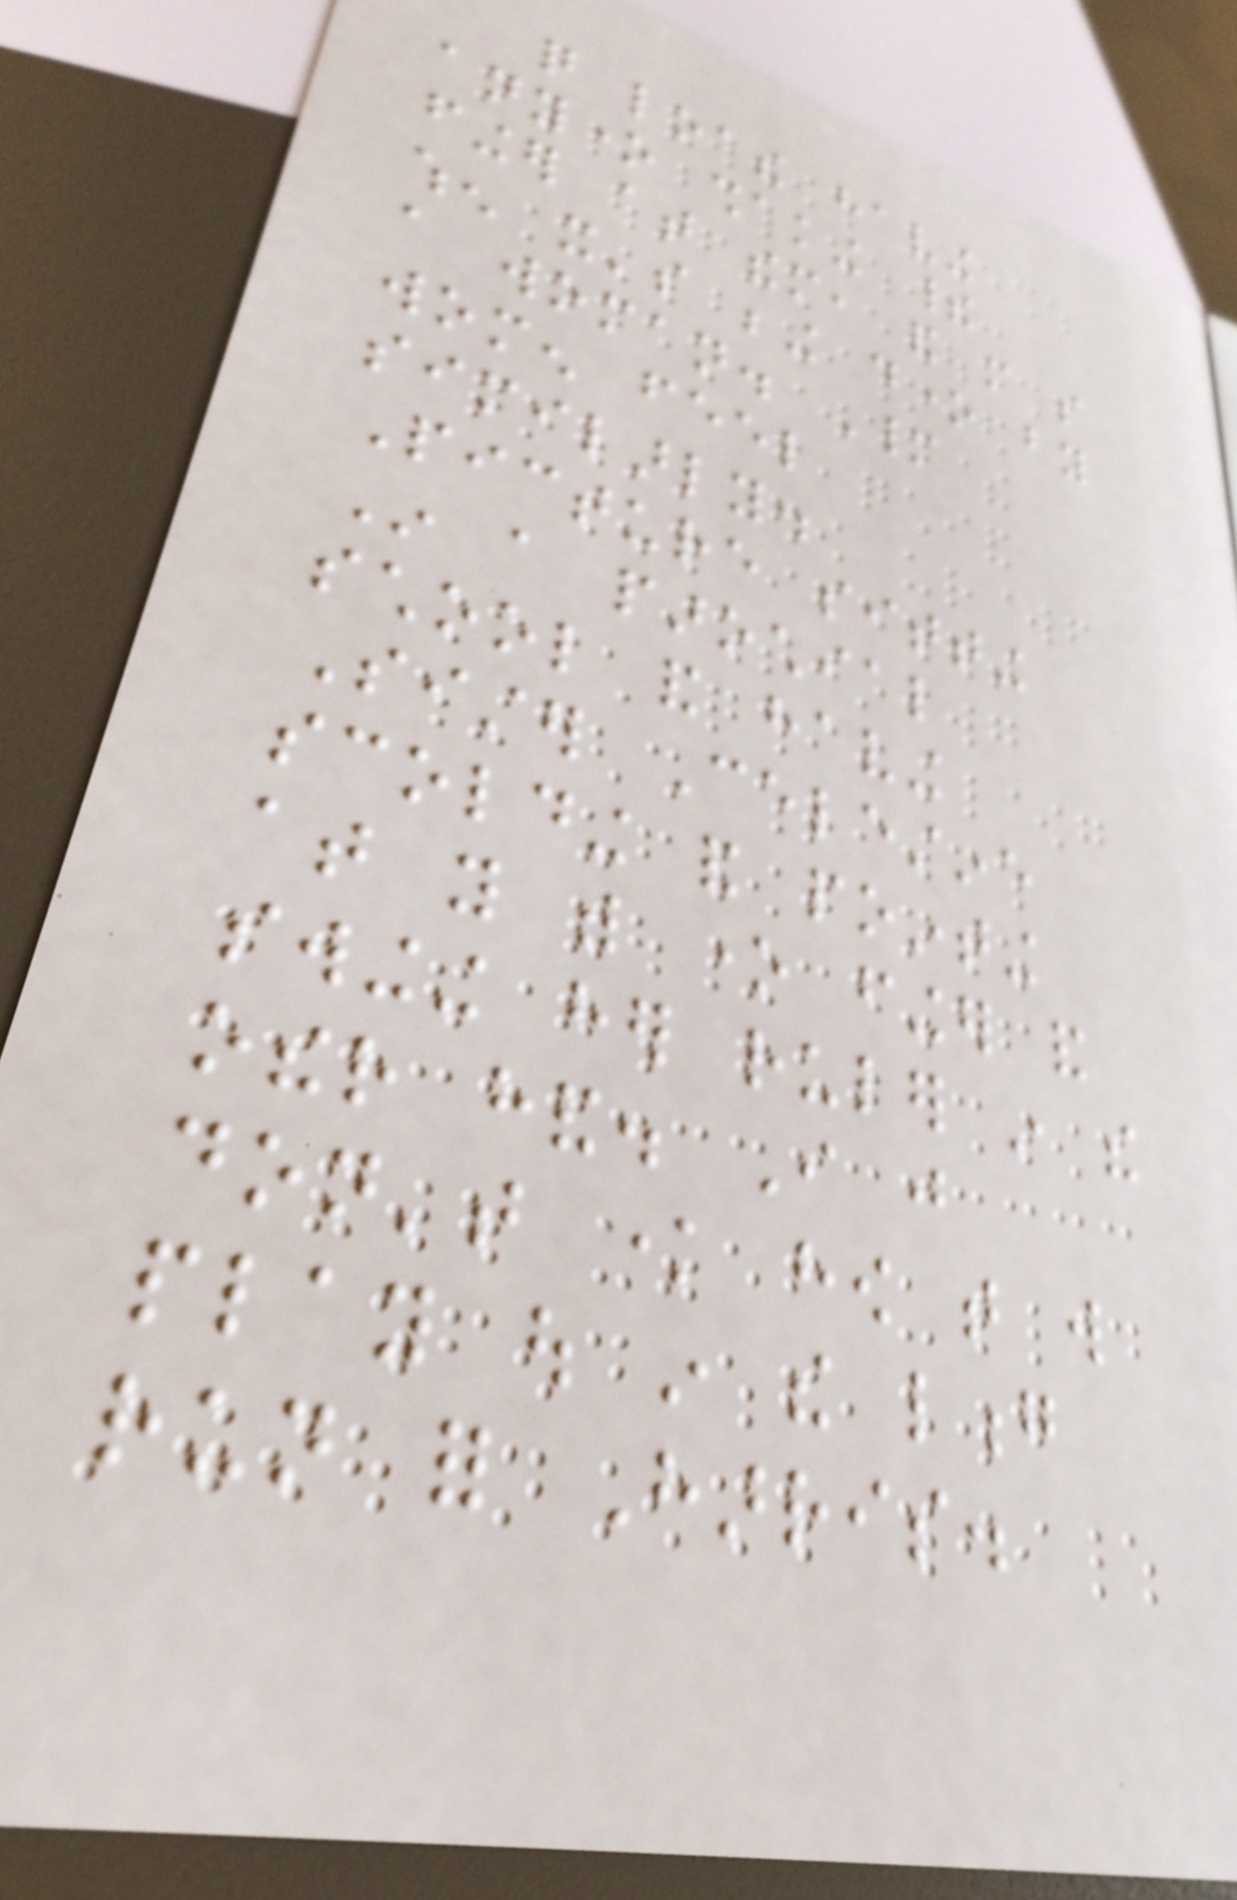quite loathe having
anyone shaking their
finger at them, and more so
when it's being done by
a woman. Many
women feel
similarly.
Picture sitting
In a parochial
school and having
Sister Celestine
scolding and pointing
at you with one finger and
swinging her ruler in the
other hand. I just
don't know how that will
play out in the long
run for Harris.
